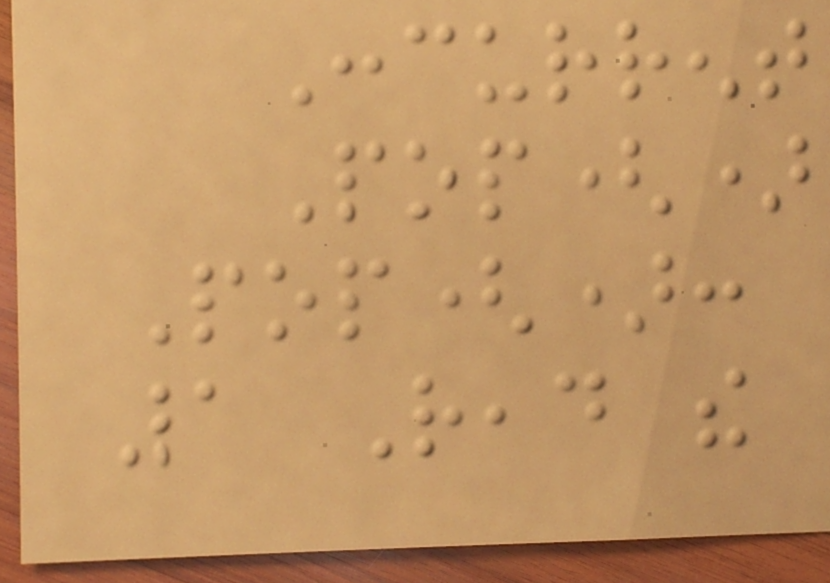Concurrent
Pop()
Pop():
1 Read the
